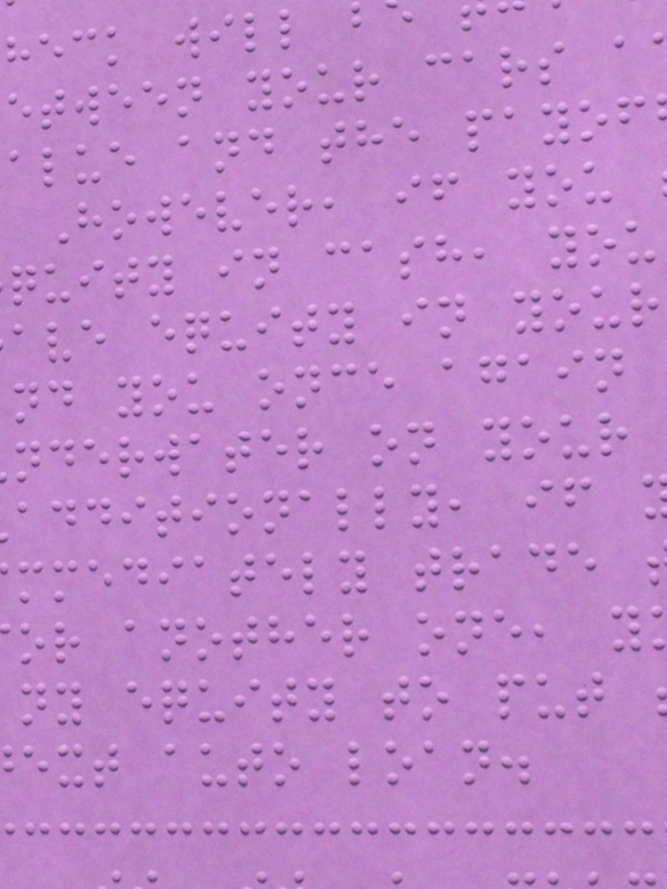heck will
etween your cars a
alue and the payof
However, if you
quity in cash, you
ave equity in your
nd you once again
nderwater on your
additionally, if
mmediately trade
or another one, y
ny equity to put
ext auto loan.
